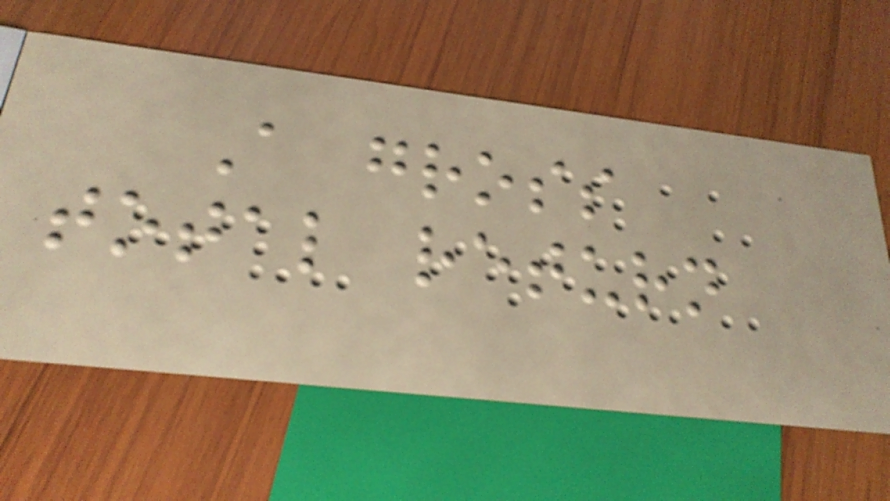A gross
total return
